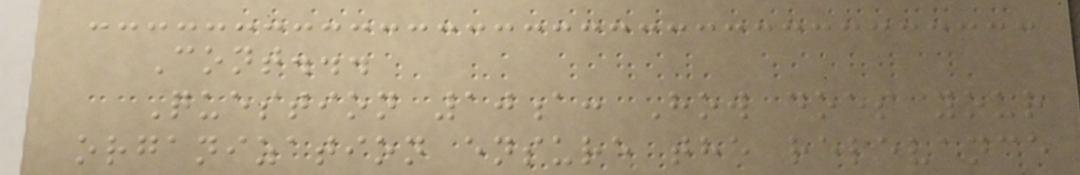Cont...
Question 10a: How does your
organization ensure the relevance
